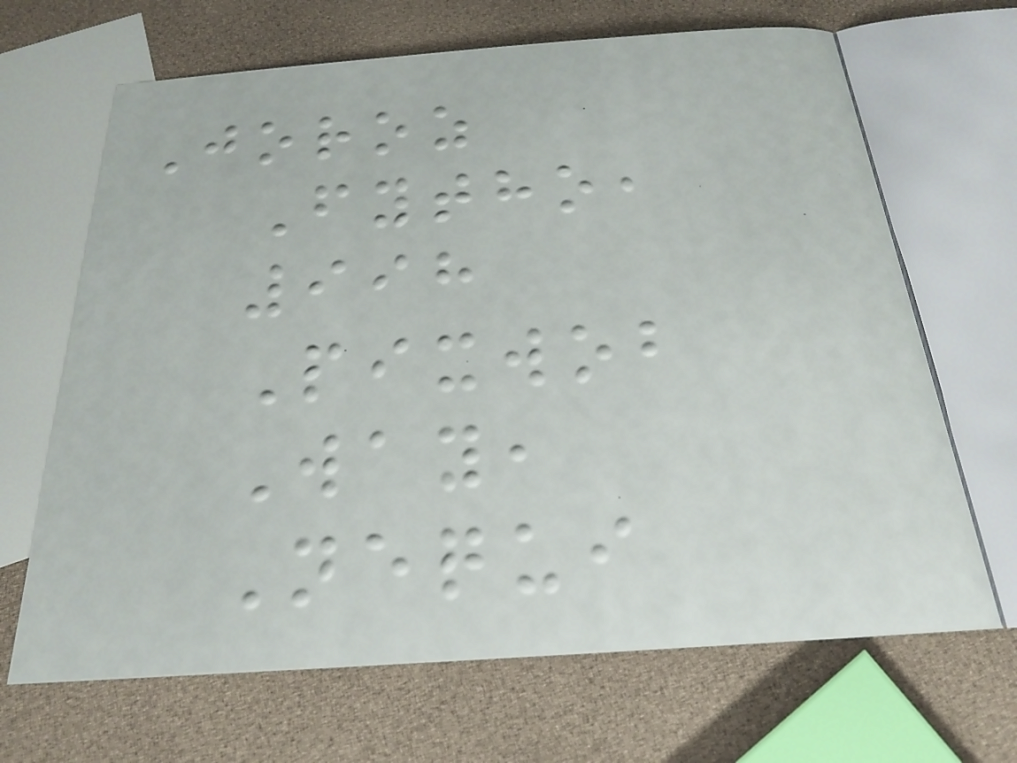Joroz
Fytho,
998
Pixwob
Way,
Nequi
